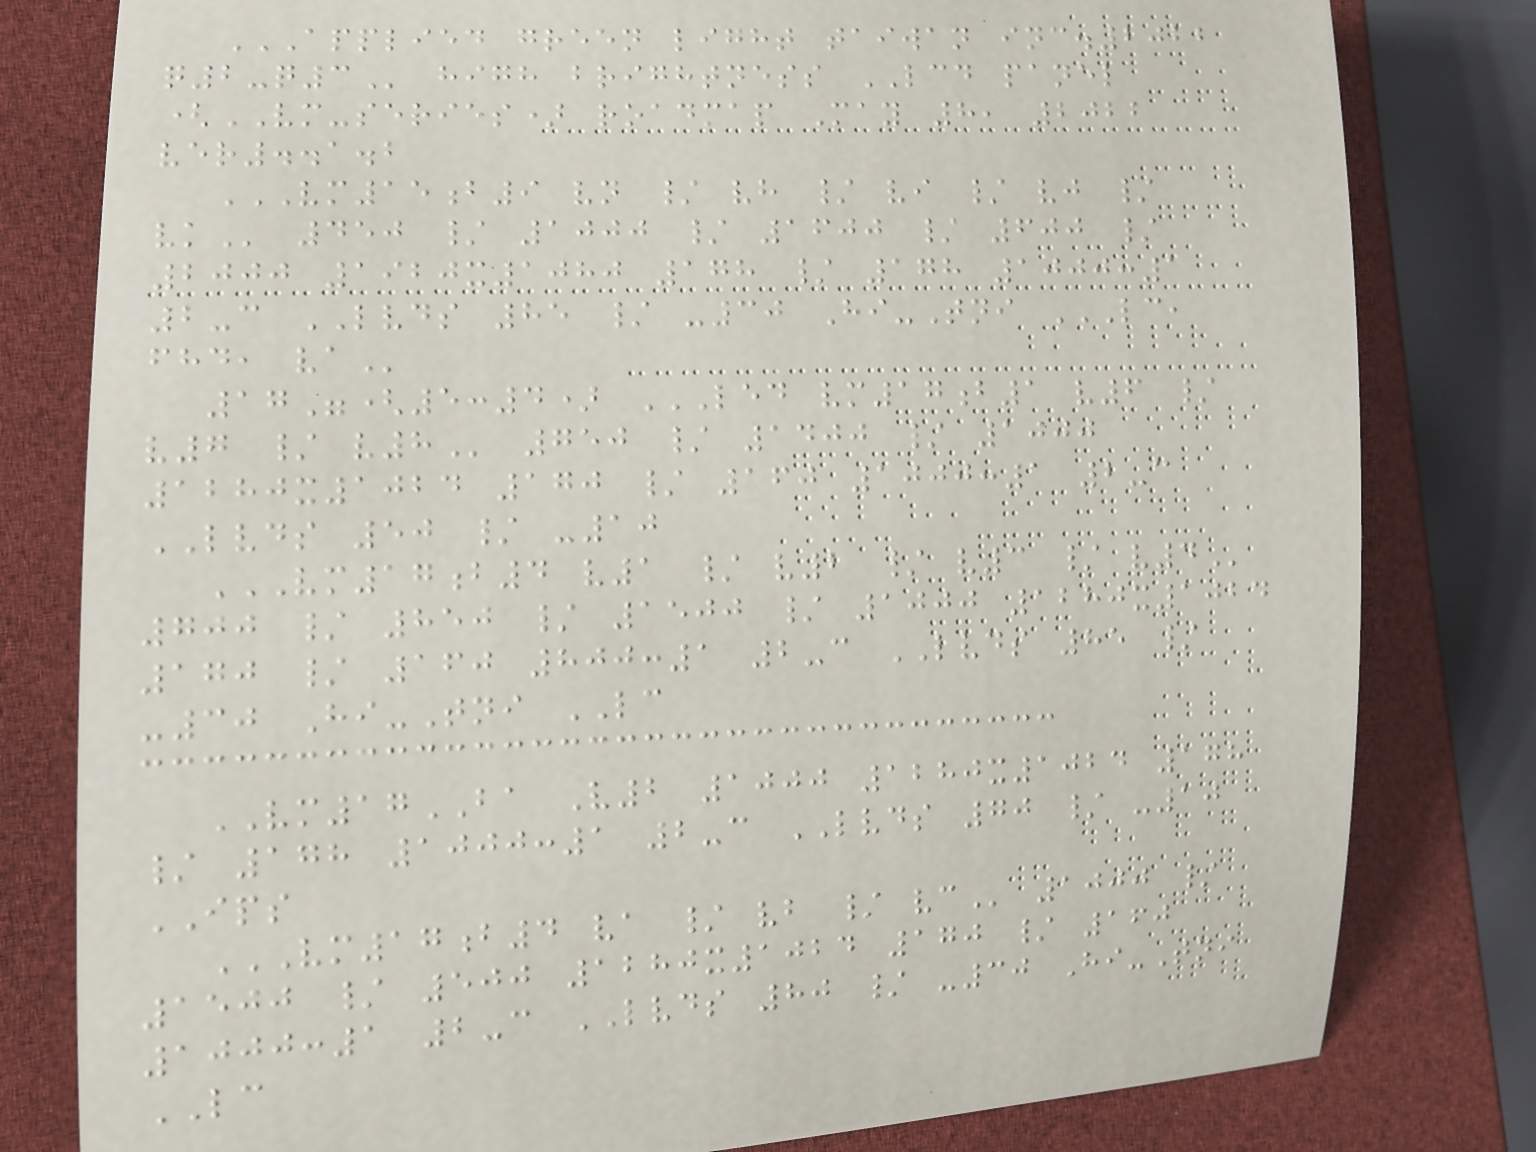APPLIED GREEN LIGHT TAIWAN INC.2022
Q2-Q3 high brightness LCD panel
(VM-series) roadmap May 8, 2022
ver..1.2
VM15B9 VN / VH / VI / VJ /
VK 450 / 1000 / 1600 / 600 /
2000 1920x1080 178 / 178 1000:1
2-c LVDS 85 / -30 Hi-Tni LC,
FHD, VA
17"(5:4) LED VM17B1 V6 /
V7 / V8 750 / 1400 / 1000
1280x1024 170 / 160 1000:1 2-c
LVDS 50 / -10
VM17B4 V1 / V2 / V3 / V4
700 / 850 / 1500 / 1000 1280x1024
170 / 160 800:1 2-c LVDS 85 /
-30 Hi-Tni LC
VM17BA V2 1000 1280x1024 178
/ 178 1000:1 2-c LVDS 70 / -10
IPS
VM17B4 VA / VB / VC 1000 /
1500 / 500 1280x1024 170 / 160
1000:1 2-c LVDS 80 / -30 Hi-Tni
LC
